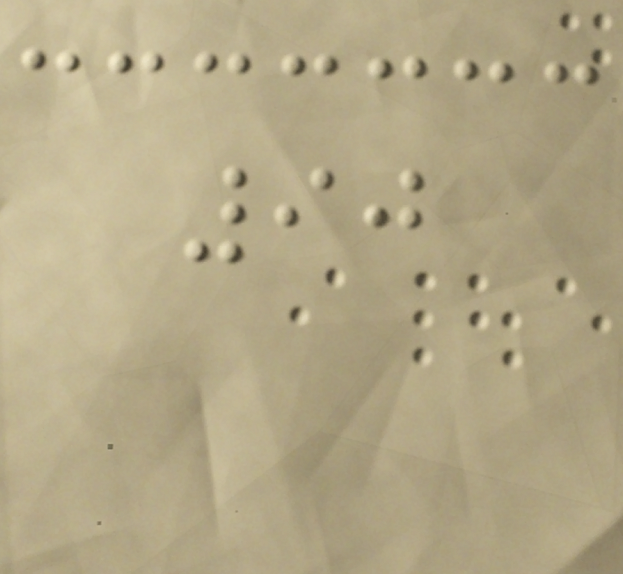90
